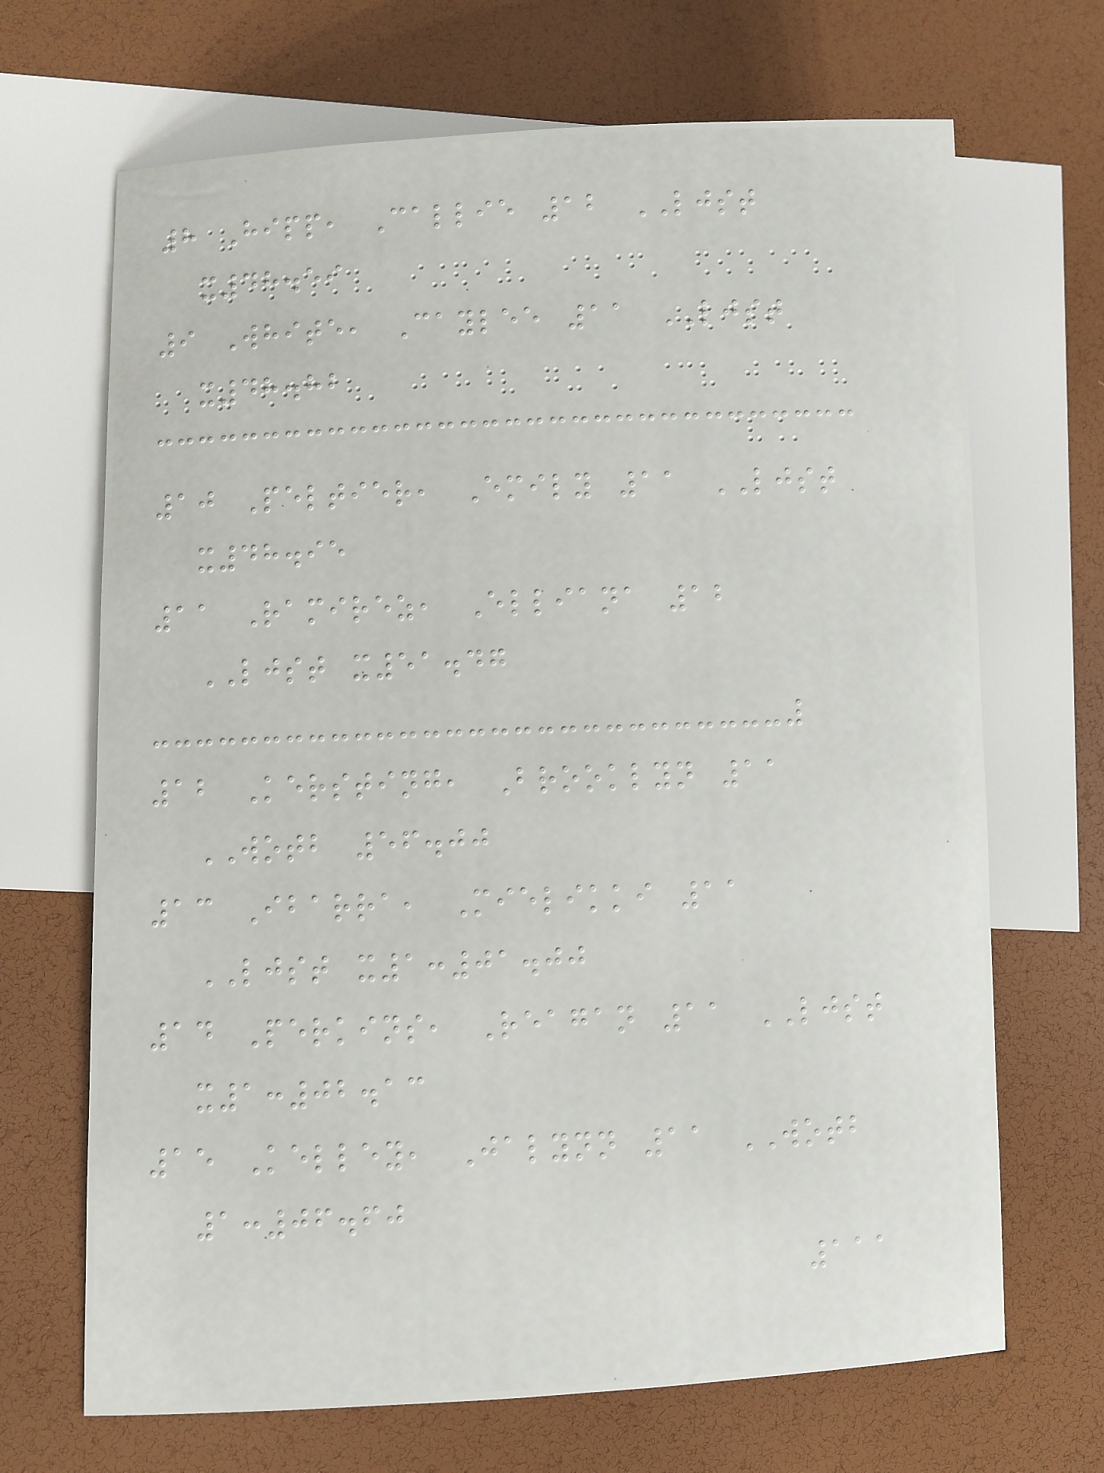8 Hipp, Callie 12 LJST
x48.59
9 White, Caylee 11 LJST
x48.82
10 Peltier, Emily 11 LJST
x48.95
11 Ramirez, Elliana 12
LJST x51.47
12 Kersting, Brooklyn 11
WOTB 56.00
13 Ibarra, Mielikki 11
LJST x1:01.00
14 Perkins, Reagan 11 LJST
x1:02.13
15 Kelley, Jalynn 11 WOTB
1:06.60
111
